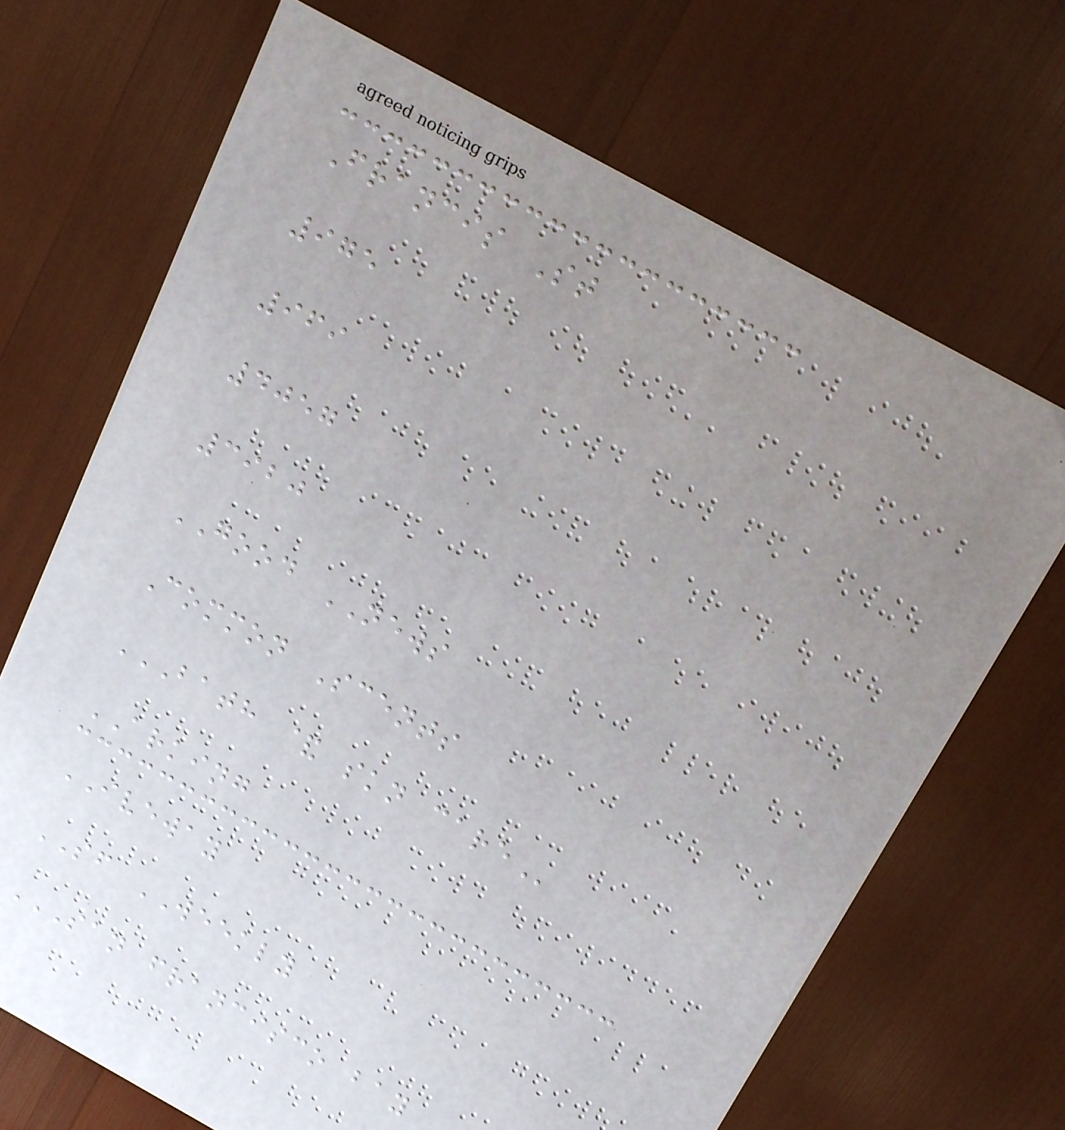Francis St
975
969
4057
3920
GOOD NEWS
Common Scents
BATH & SKN CARE
ARKING
IVEWAY
SF WEEKLY
SAN FRANCISCO BAY
